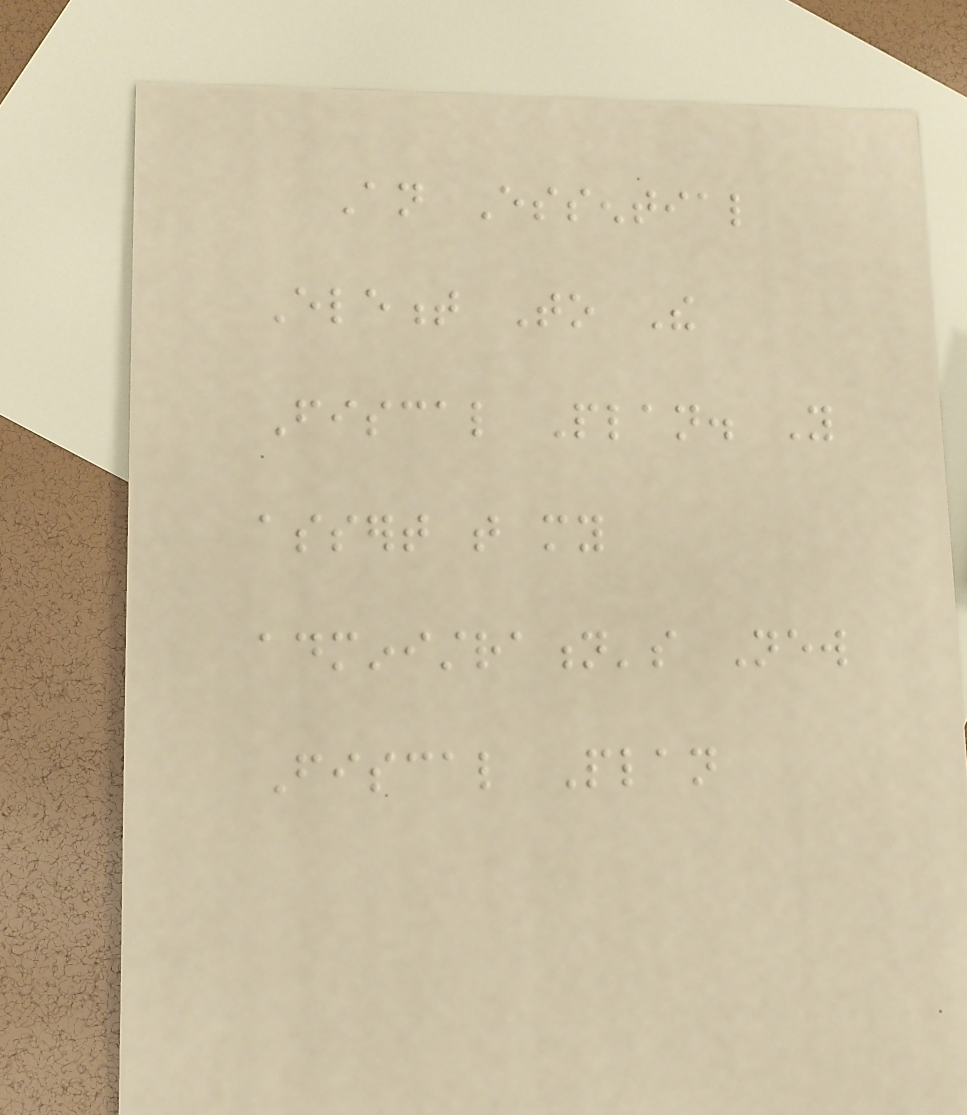An Essential
Element To The
Fiscal Plan. You
assert that my
administration's New
Fiscal Plan
